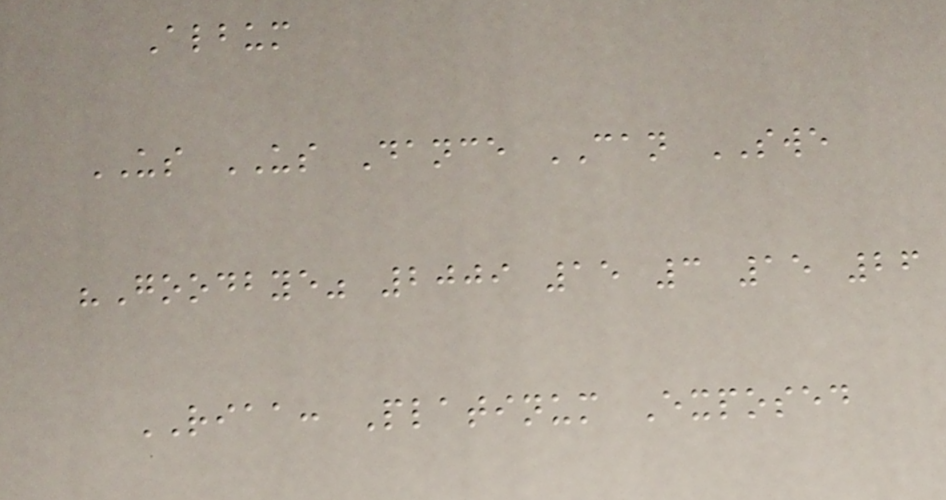Album
US US Dance CAN SWE
"Goodbye" 2009 15 3 15 26
RIAA: Platinum Exposed
